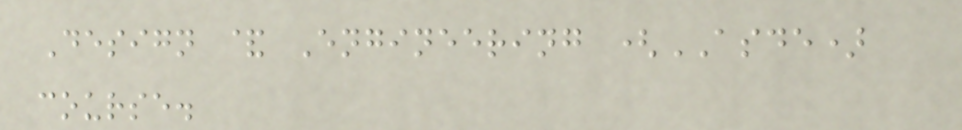Design & Engineering (ASDE)
course.
